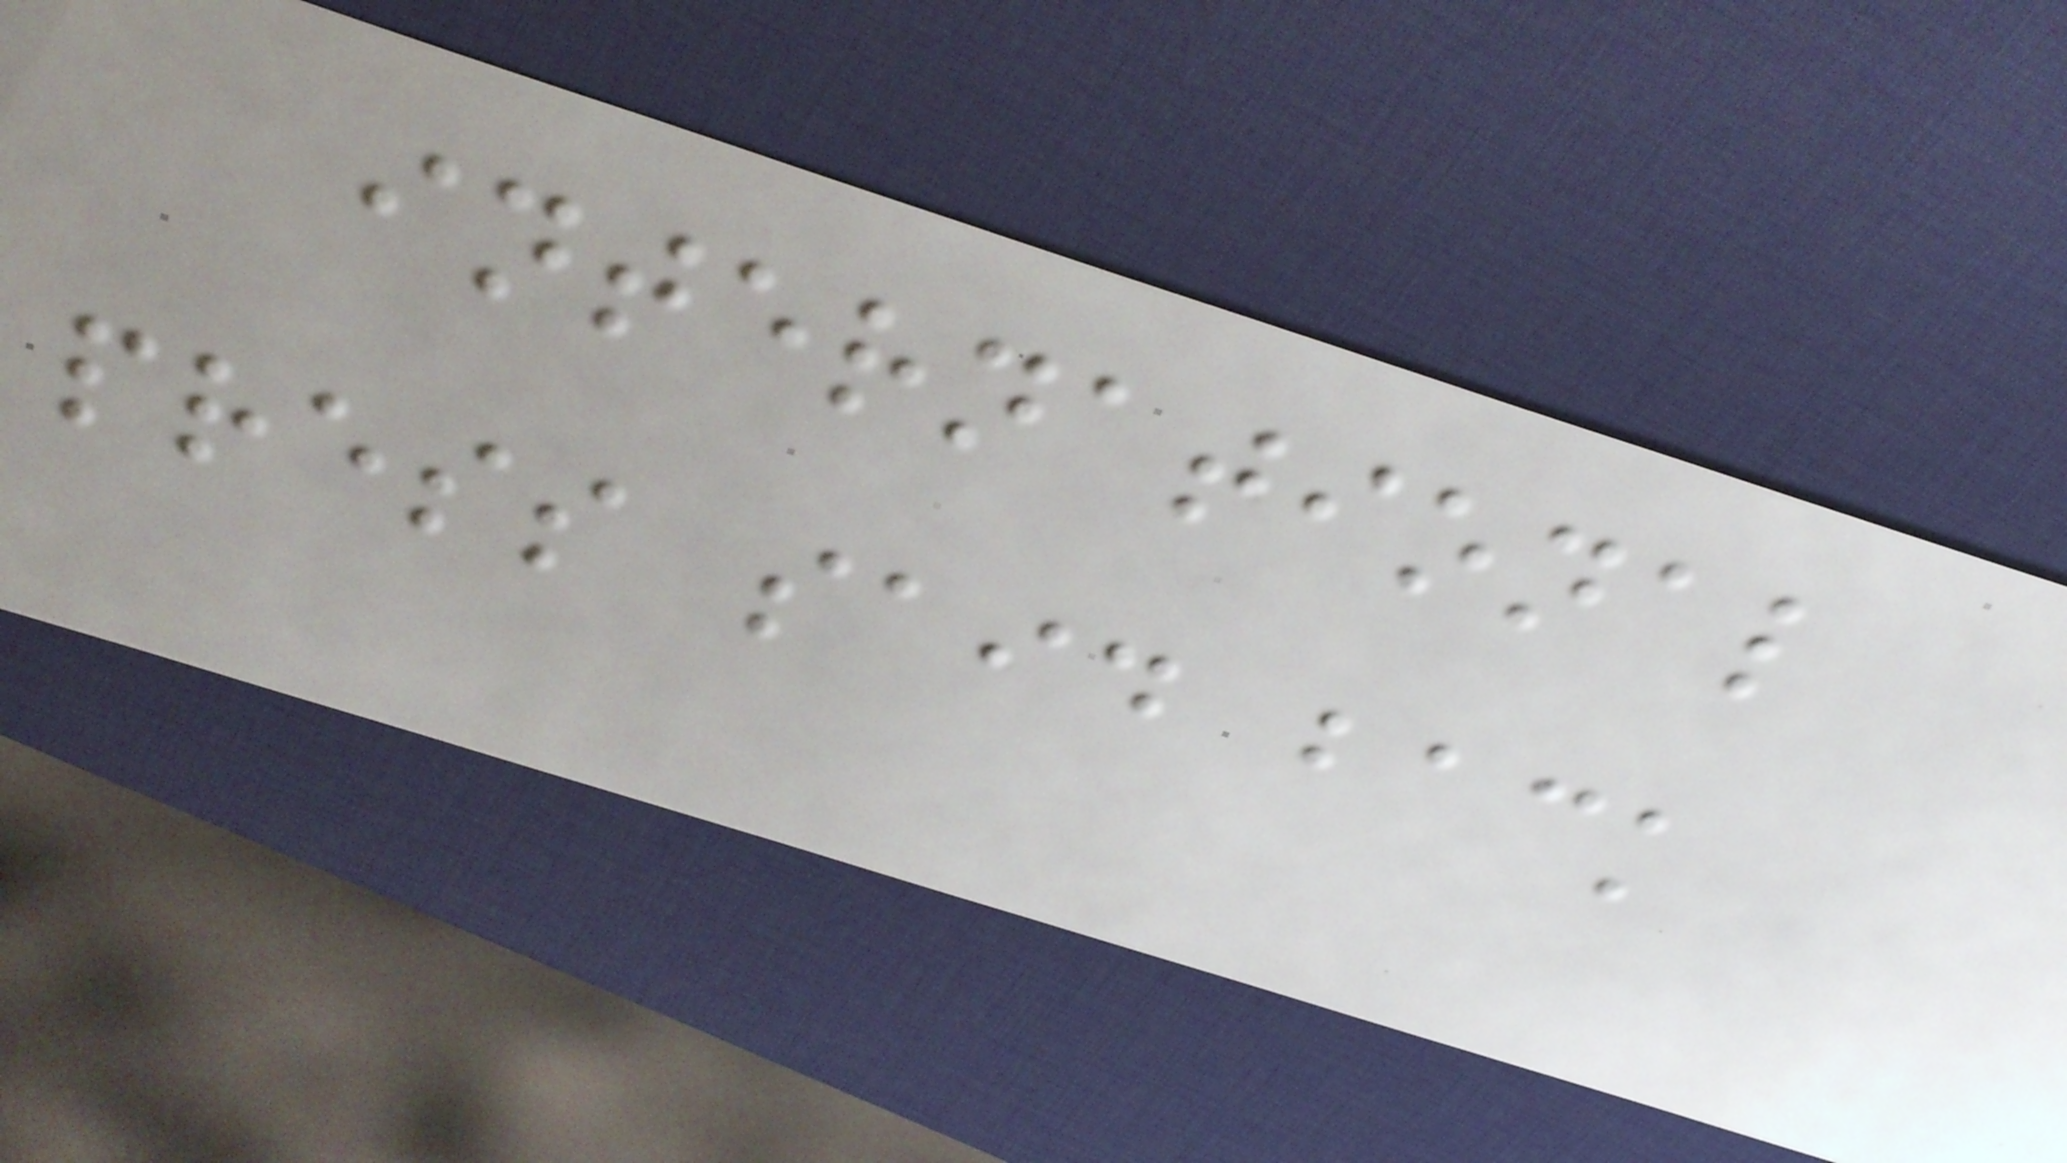international
press said back
